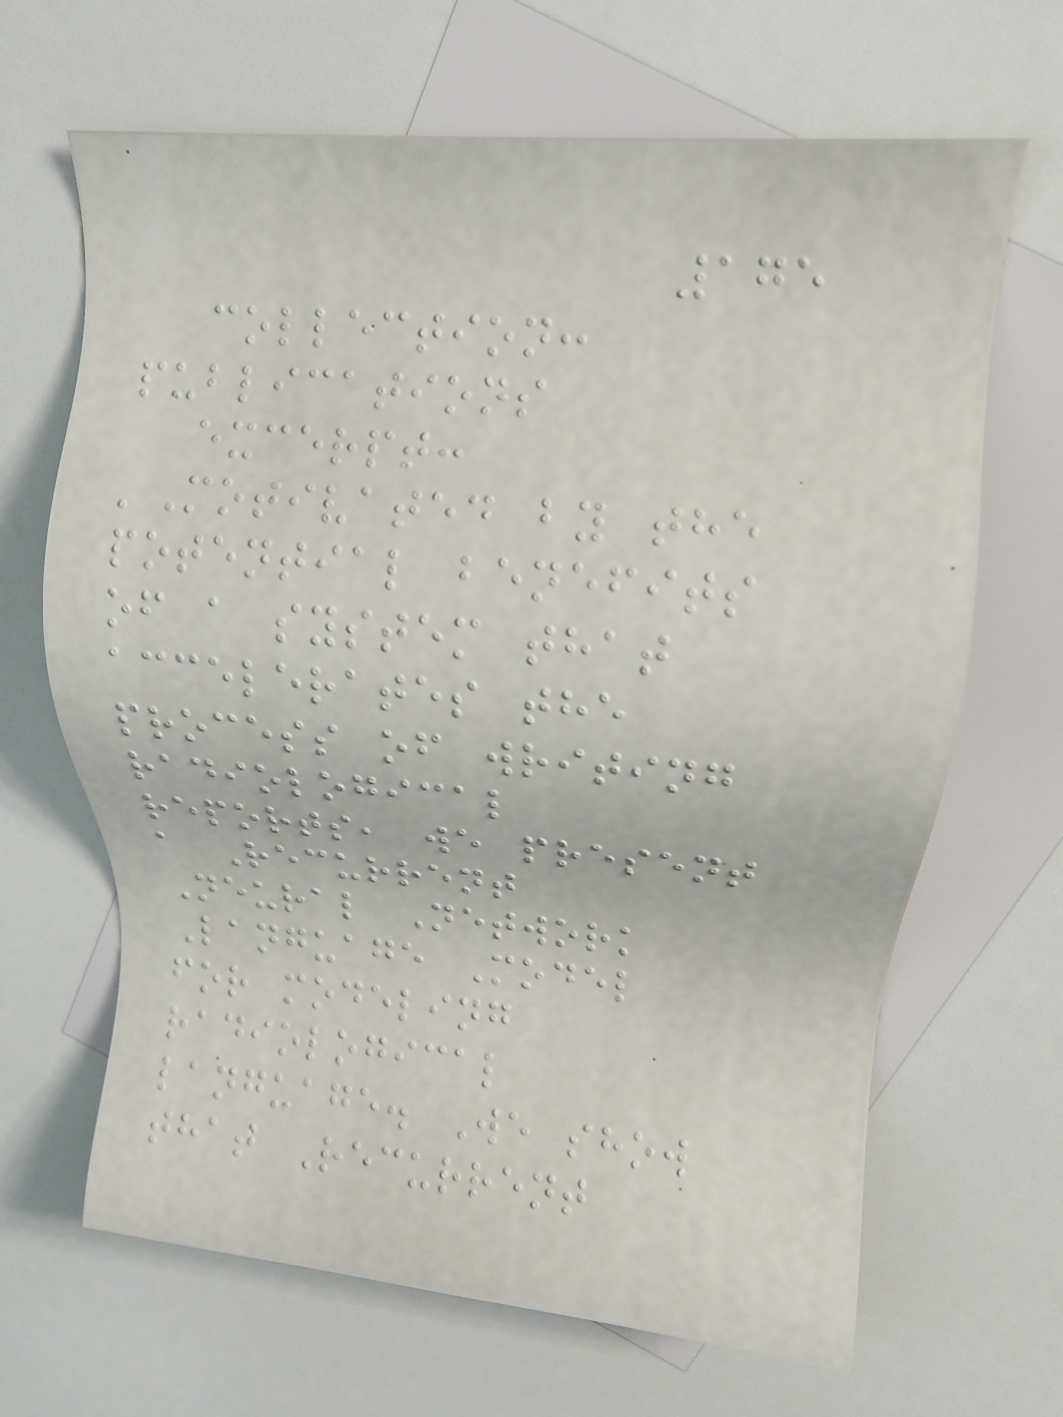175
collection:
publications
excerpt:
'Motivated by the
potential benefits
of a system that
accelerates the
process of writing
radiological
reports, we present
a Recurrent
Neural Network
Language Model
for modeling
radiological
language. We show
that Recurrent
